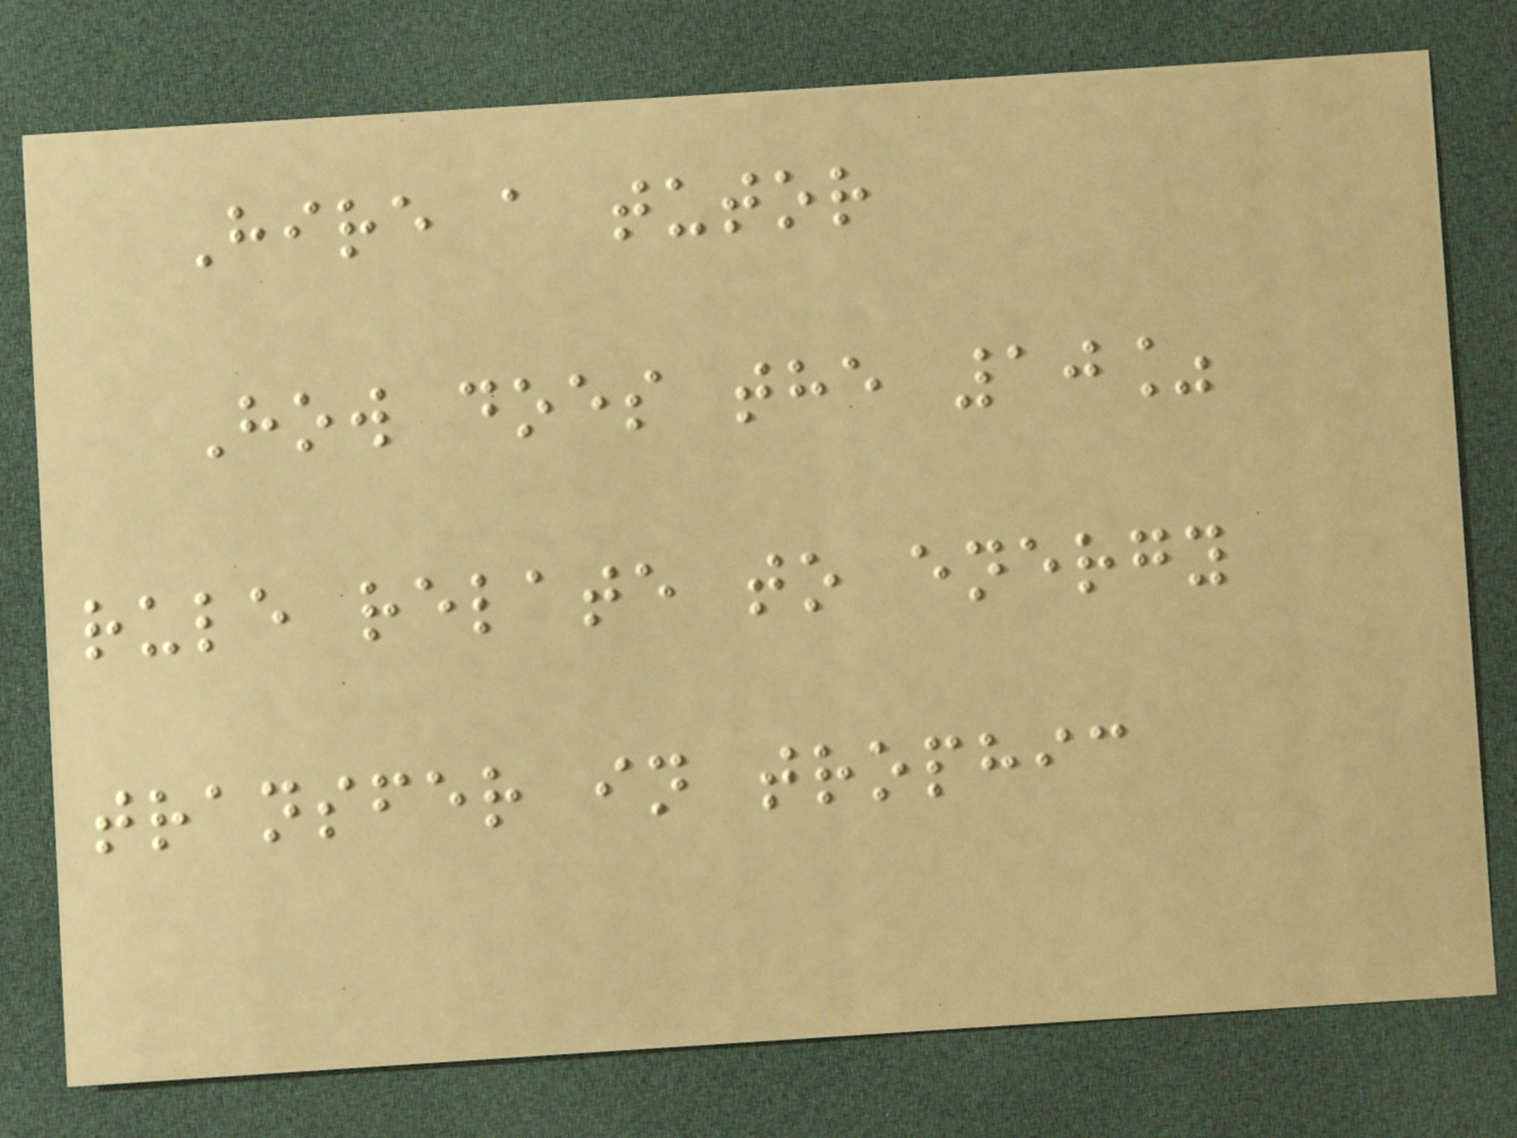Hire a tutor
How does the 10%
rule relate to energy
transfer in trophic
